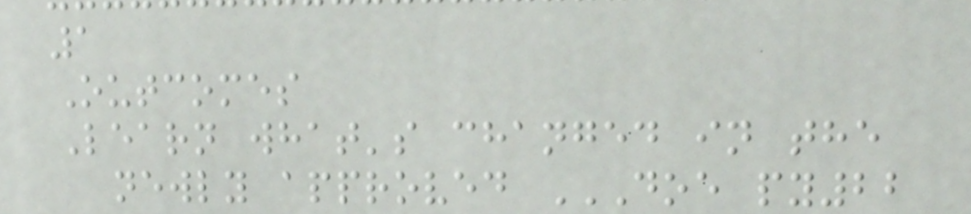1
Outcomes
Learn what's changed in the
newly approved DOE PY22
